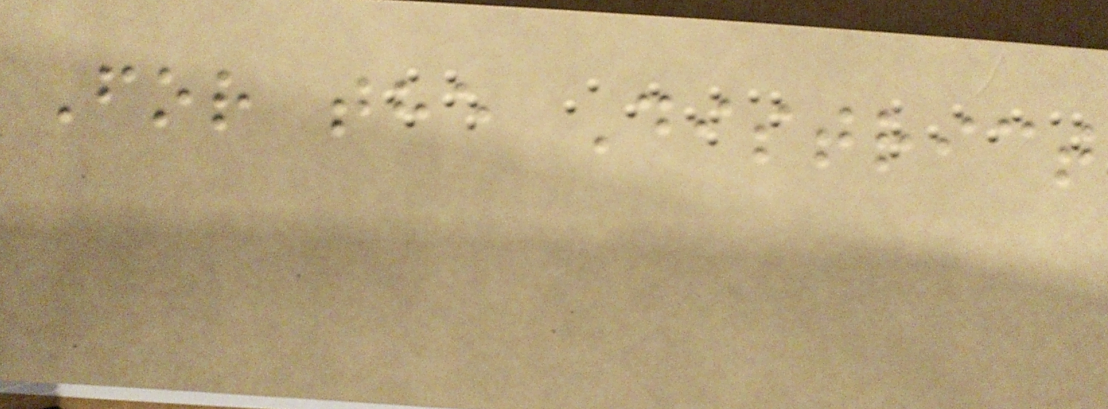For the District
